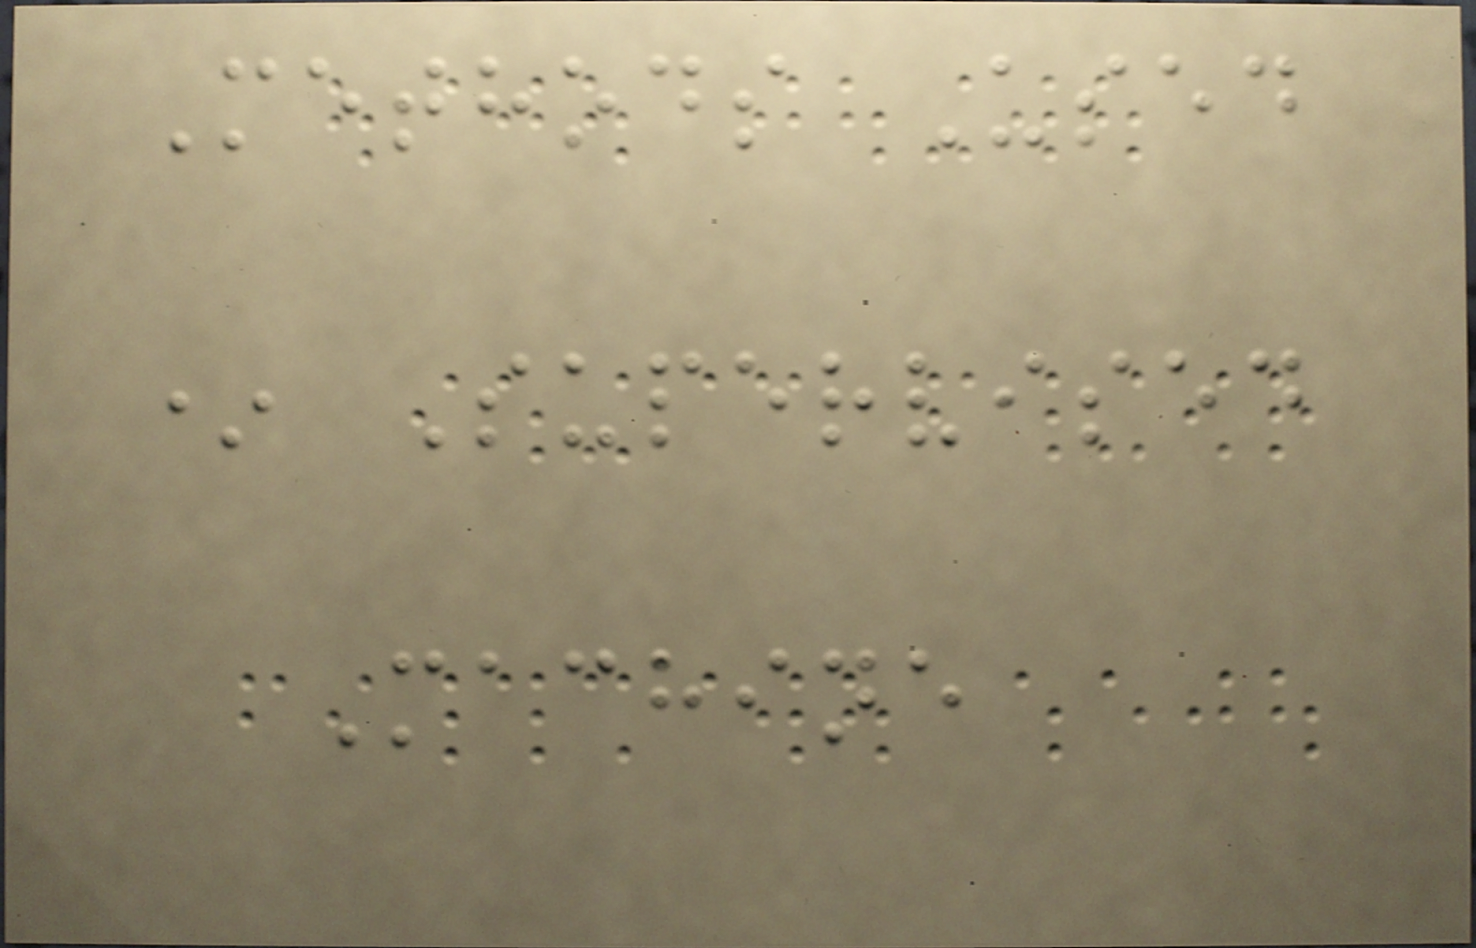Methods Used
* Supervised
Machine
